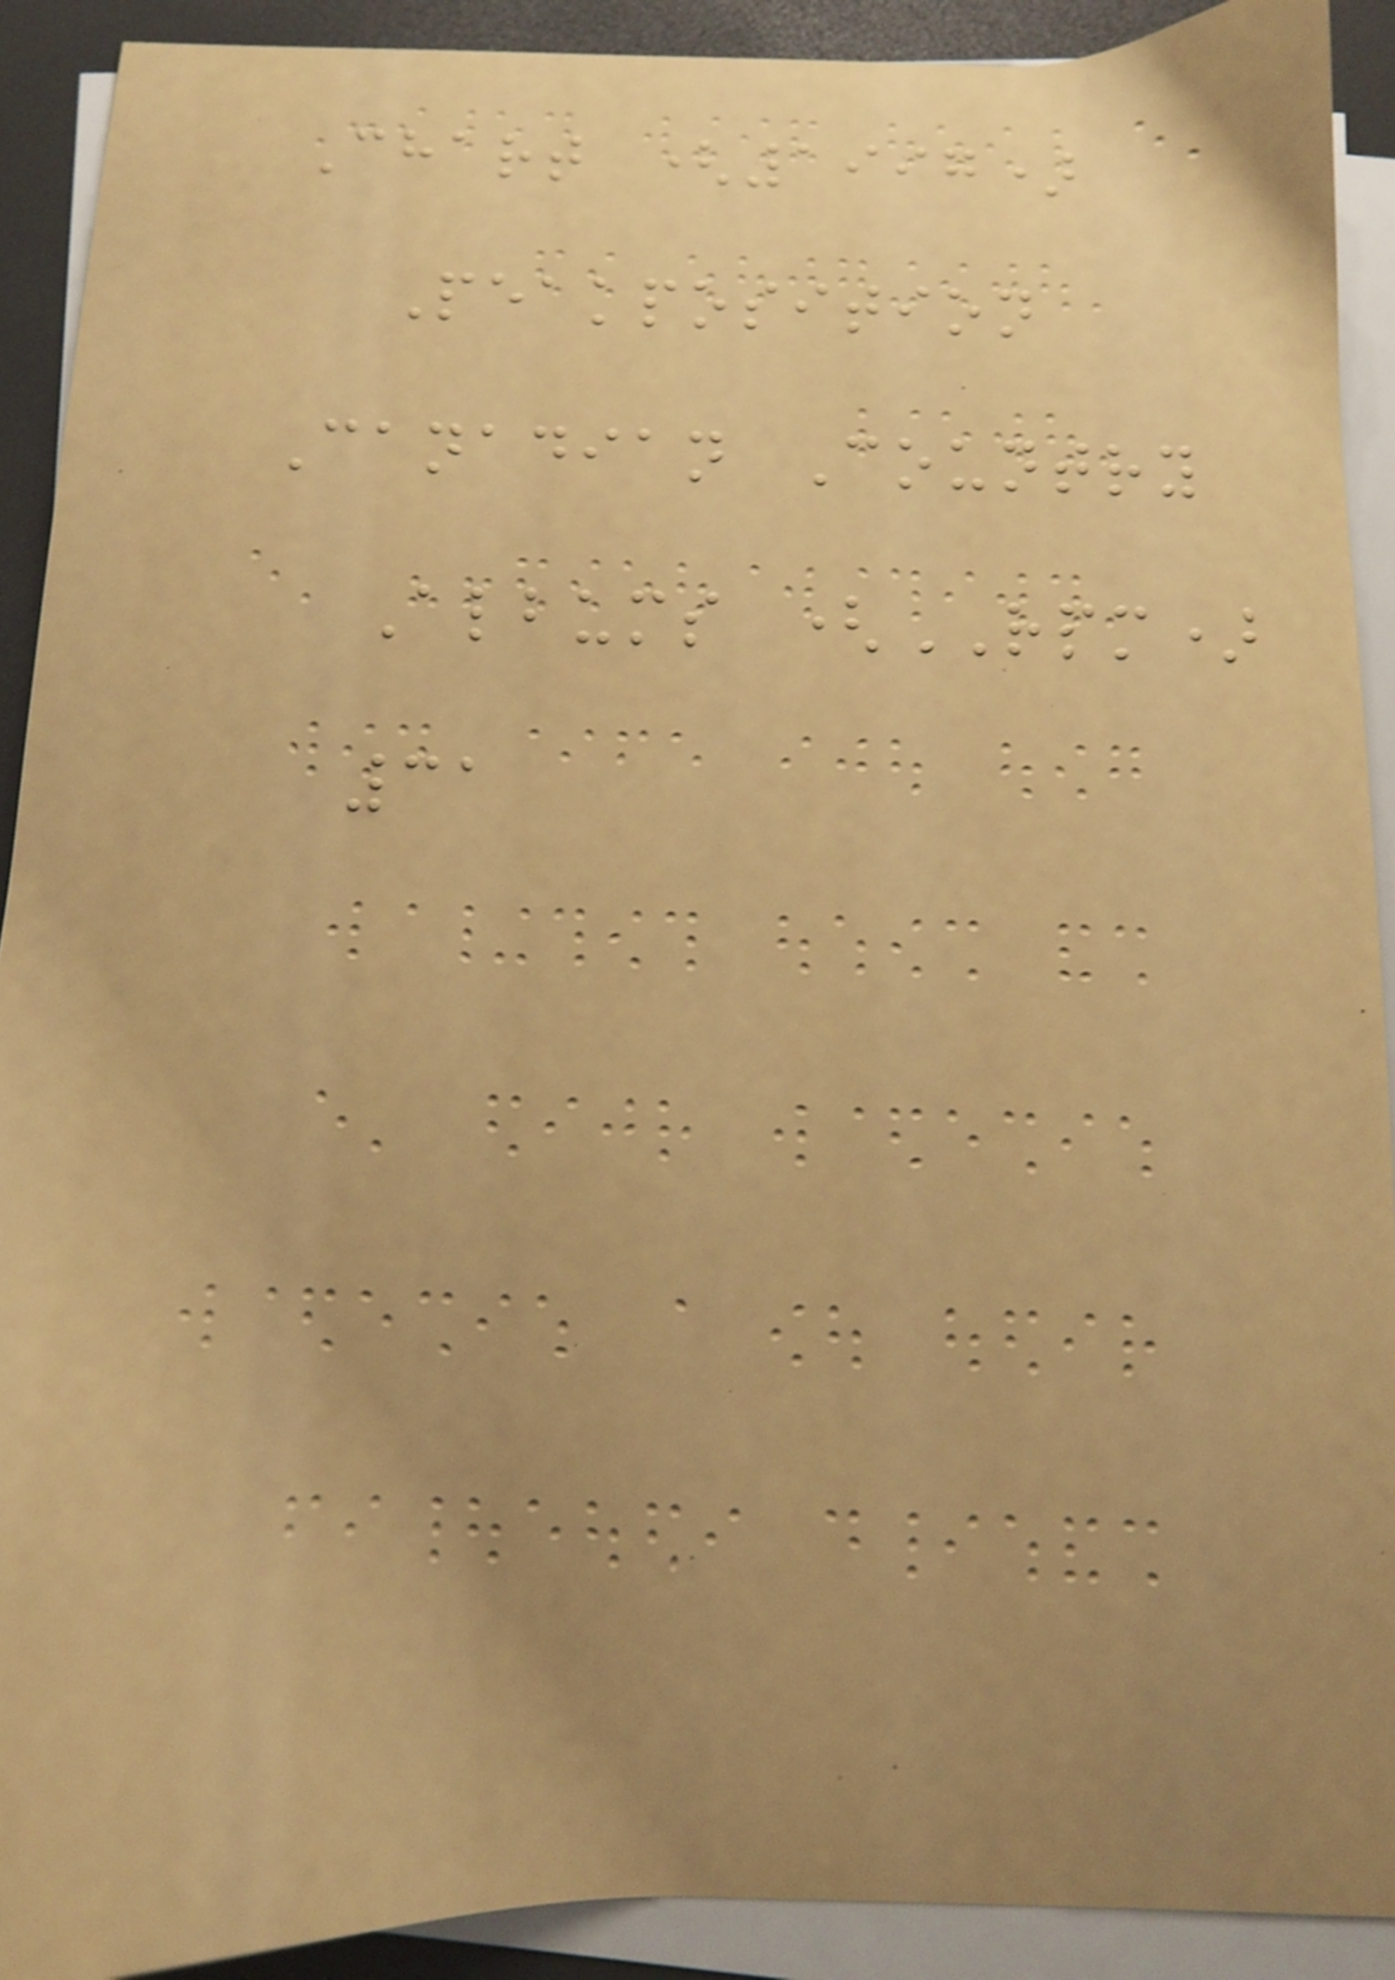Chart (1997)
Peakposition
Canadian Country
Albums (RPM)
31
